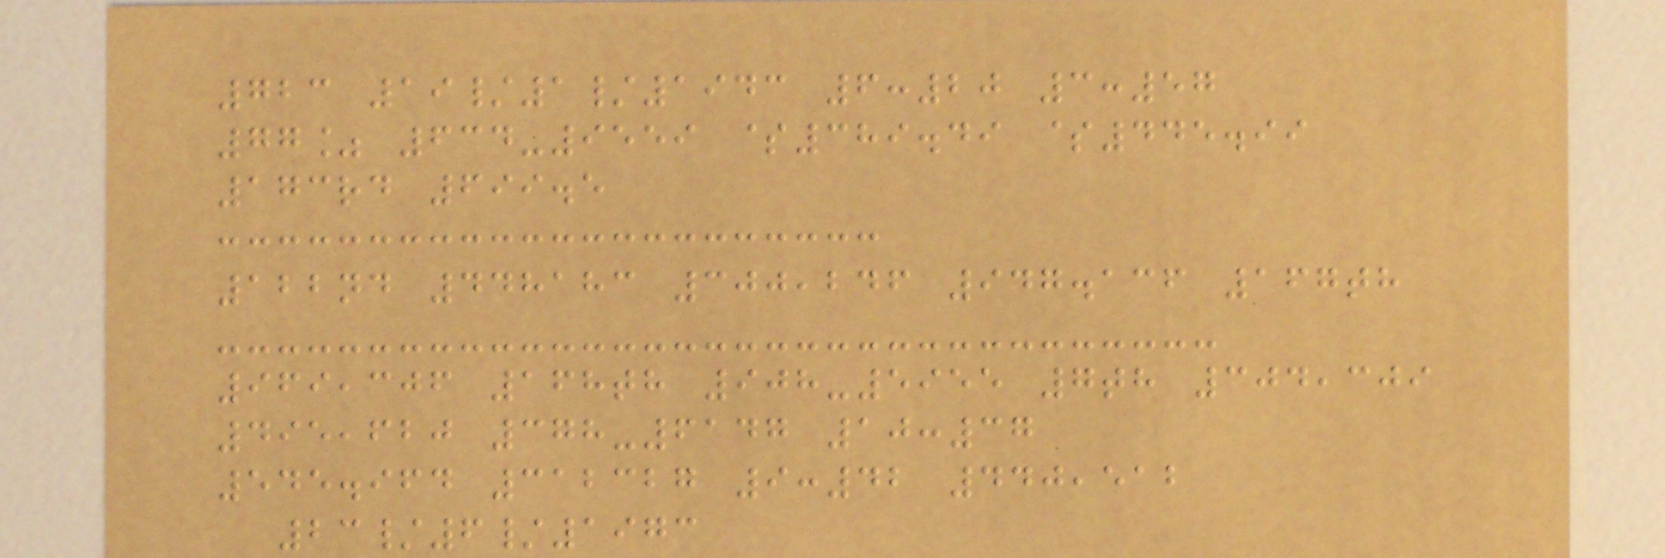723 19/1/1943 6:20 3:57
77% 634-9559 $389.49 $445.99
173rd 699.5
122nd 448183 300,246 947.136 167th
969,306 168th 908-5955 7th 304,309
495,620 378-6147 10:37
545.964 312327 9:42 440,512
23/6/1973
